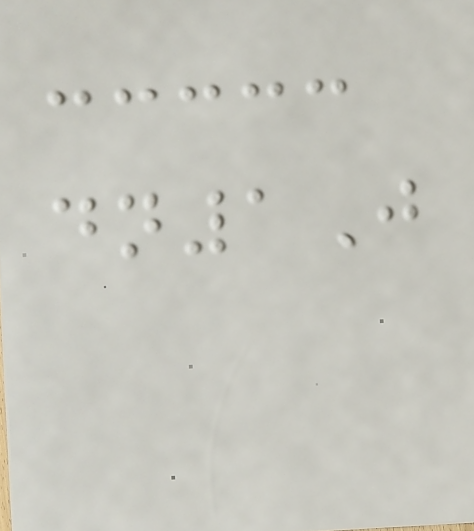dn1J
